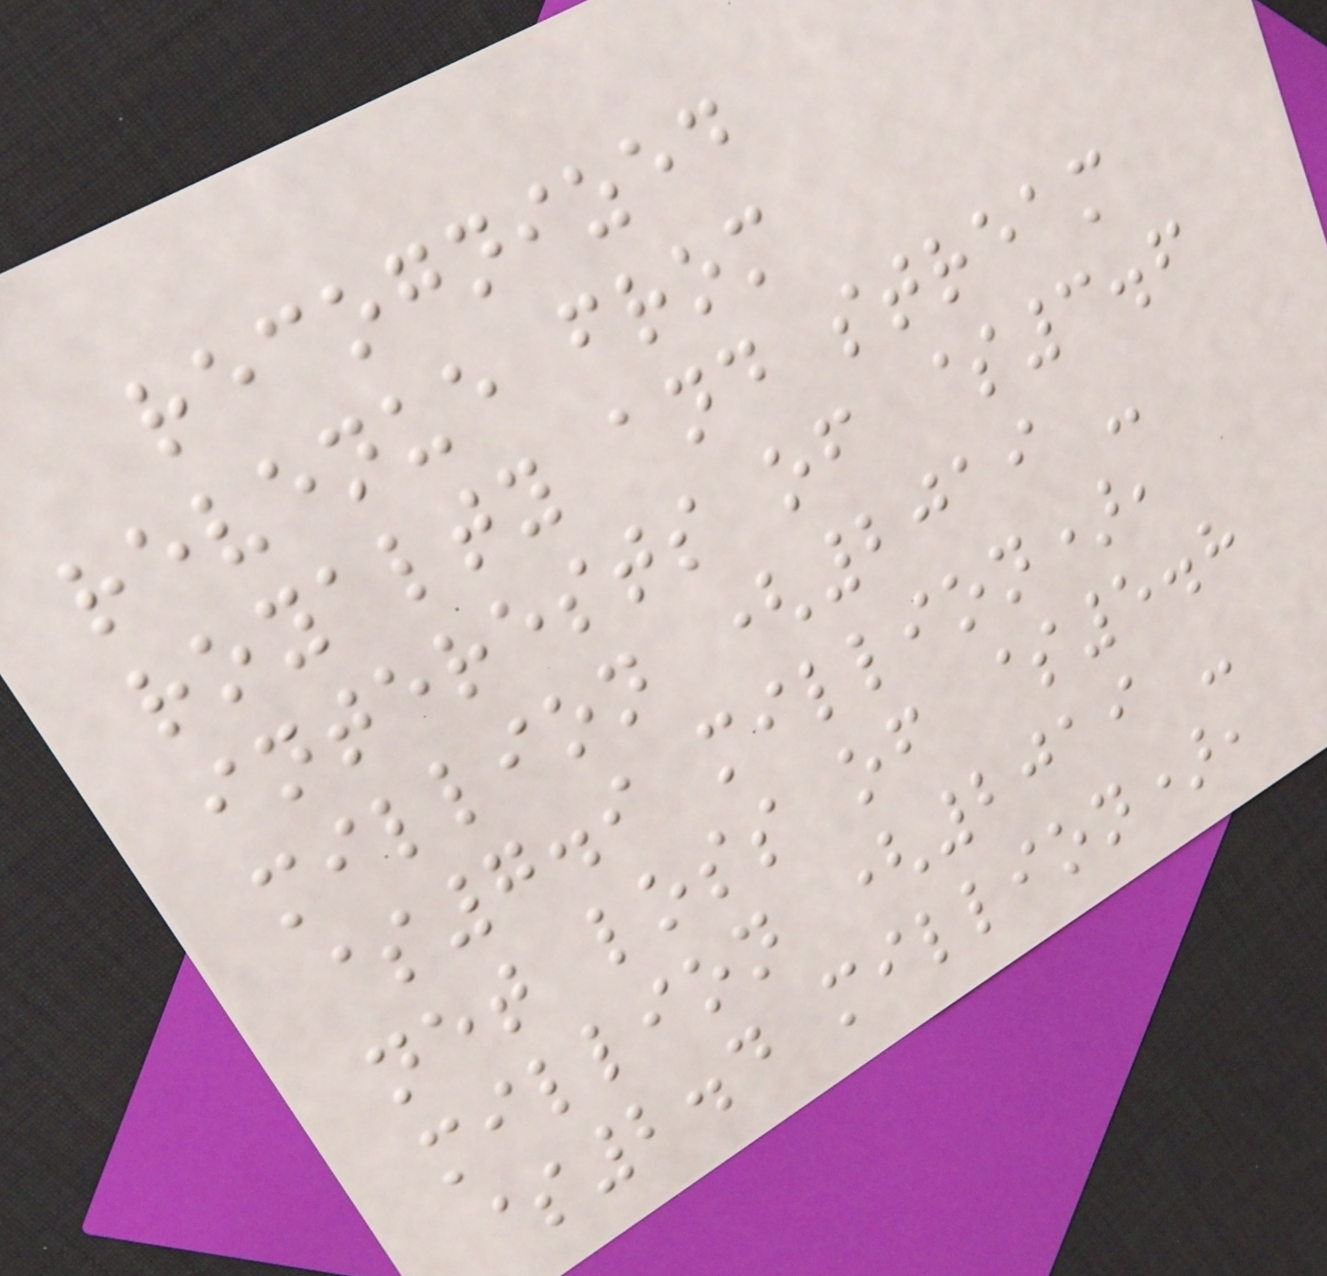recognized
revenue from
royalty and stream
interests of $3.6
million (2019 -
$7.9 million),
net loss of $5.8
million (2019 -
$2.4 million),
